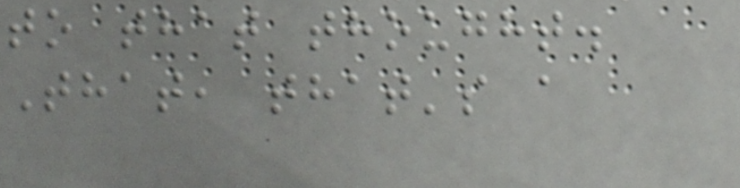to that thought.
That, that's a
